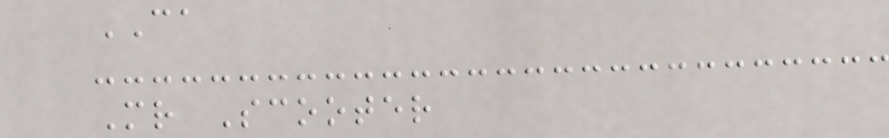CA
Mr Scooter
